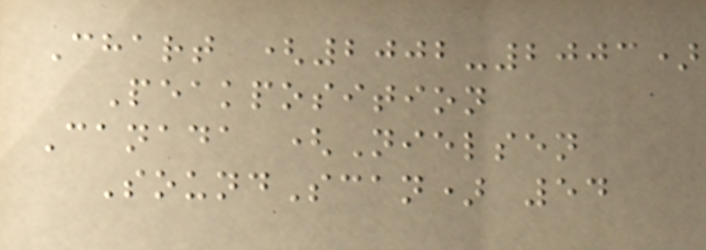Chart (2002-2003)
Peakposition
Canada (Nielsen
SoundScan) 54
